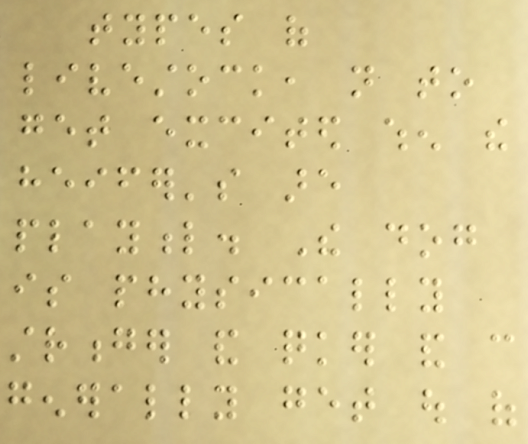types of
livestock, not to
get excited when the
heifer's are
playful. The dog
is physically
stronger and quicker and can
generally get out of
